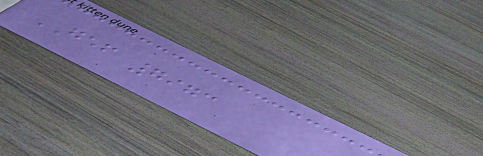GEF 7973
